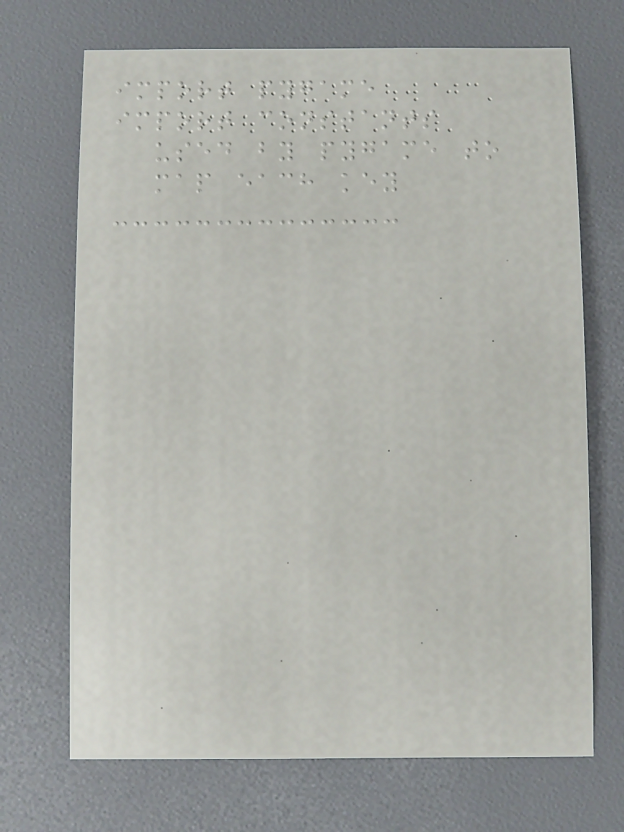import pygame
import constants
used by pygame to
map each key
